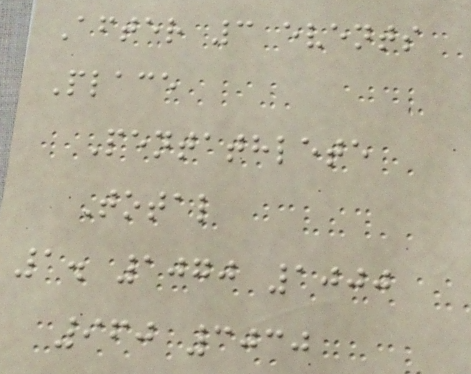After 3 events
Place
Pentathlete
Total
1. 1070 1000
960 3030
